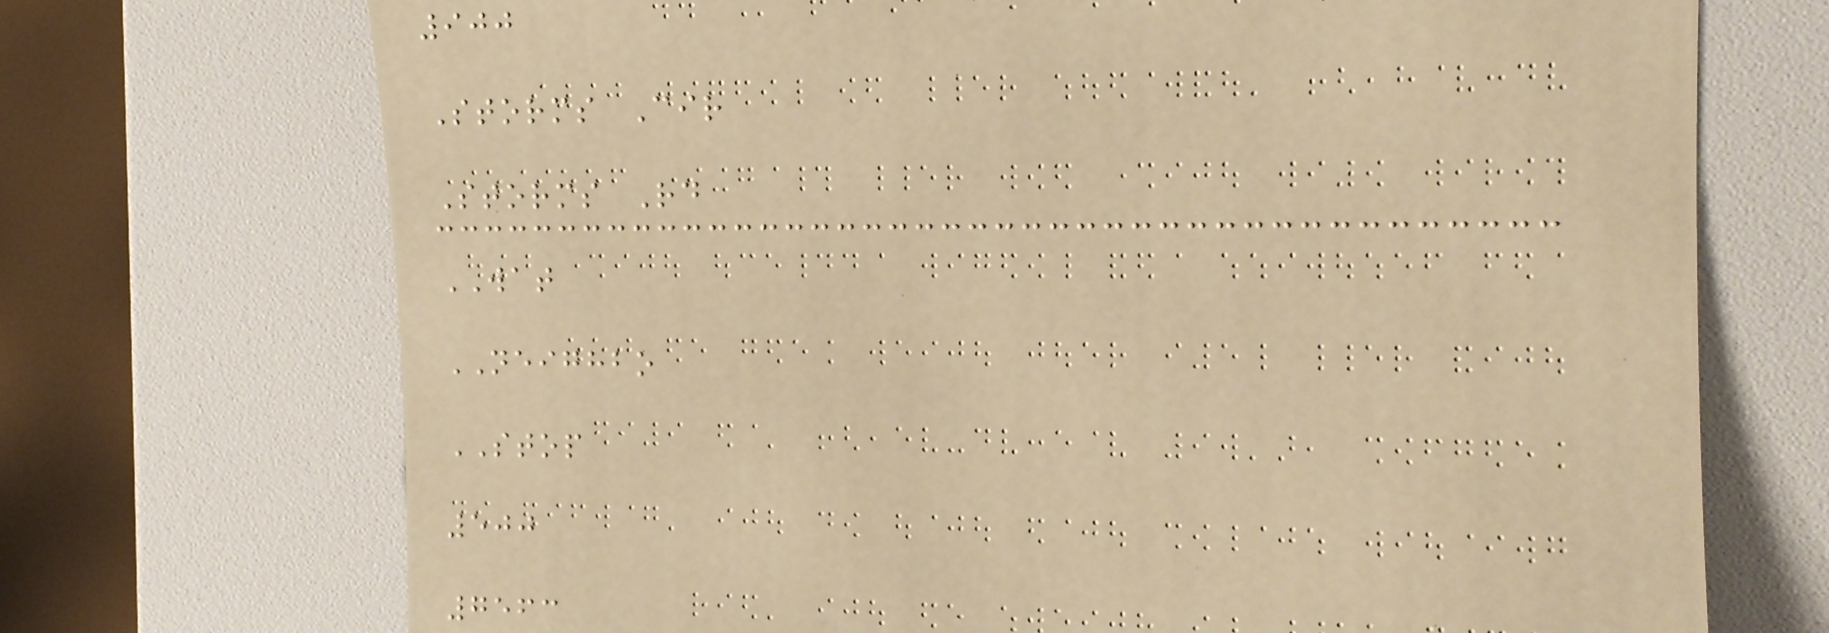900
Storms Cir
Storms Rd
WAT
NEIGHBO
STOP
500
7563
